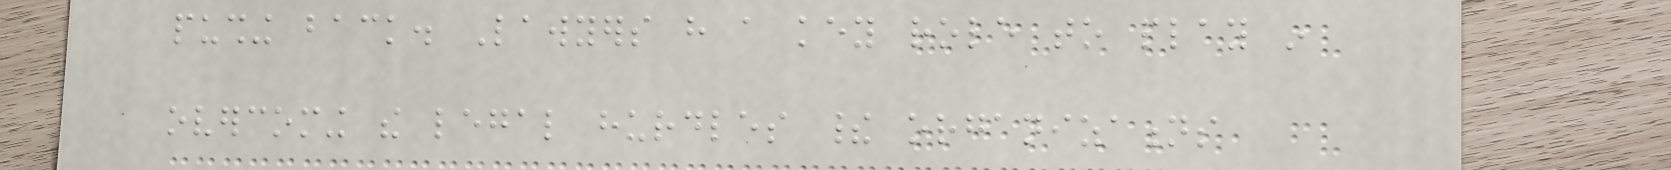pushing back. Lawyers have a key role to play in
overcoming the legal hurdles their organizations
